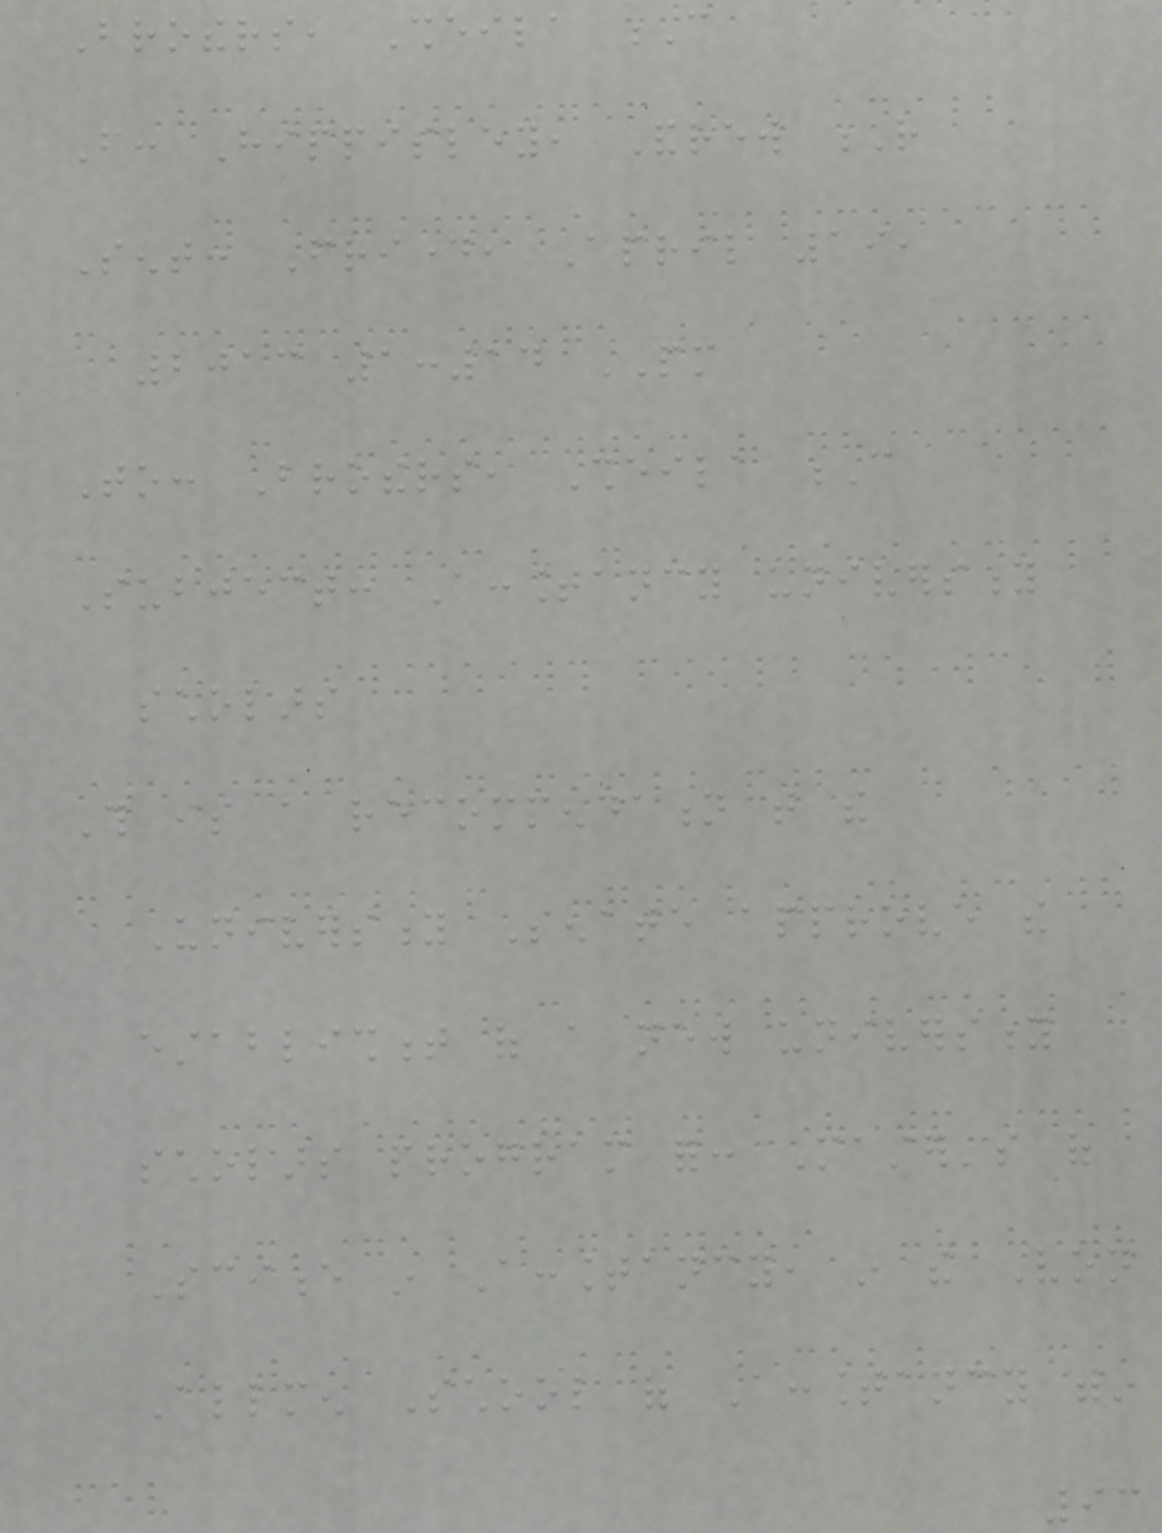Brothers, Sheila C
From: Hippisley, Andrew R
Sent: Friday, April 19,
2013 1:14 PM
To: Brothers, Sheila C
Subject: Accountancy university
scholars
This is a recommendation that the
University Senate approve the
establishment of a new university
scholars program for: Master's of
Science in Accountancy, in the Von
Allmen School of Accountancy within
93
